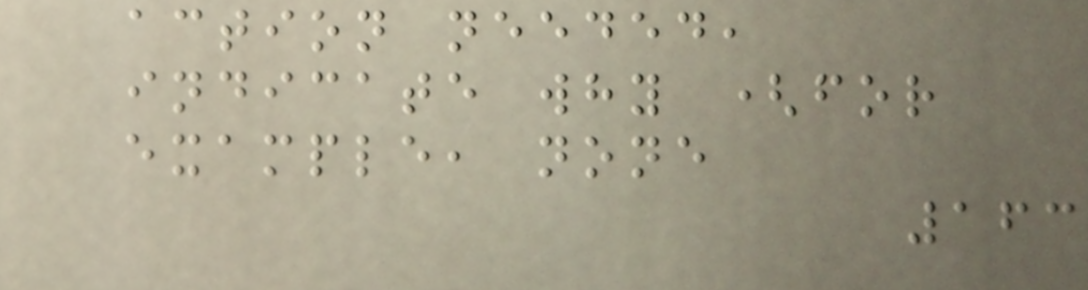action needed,
indicate why (for
example, none
163
